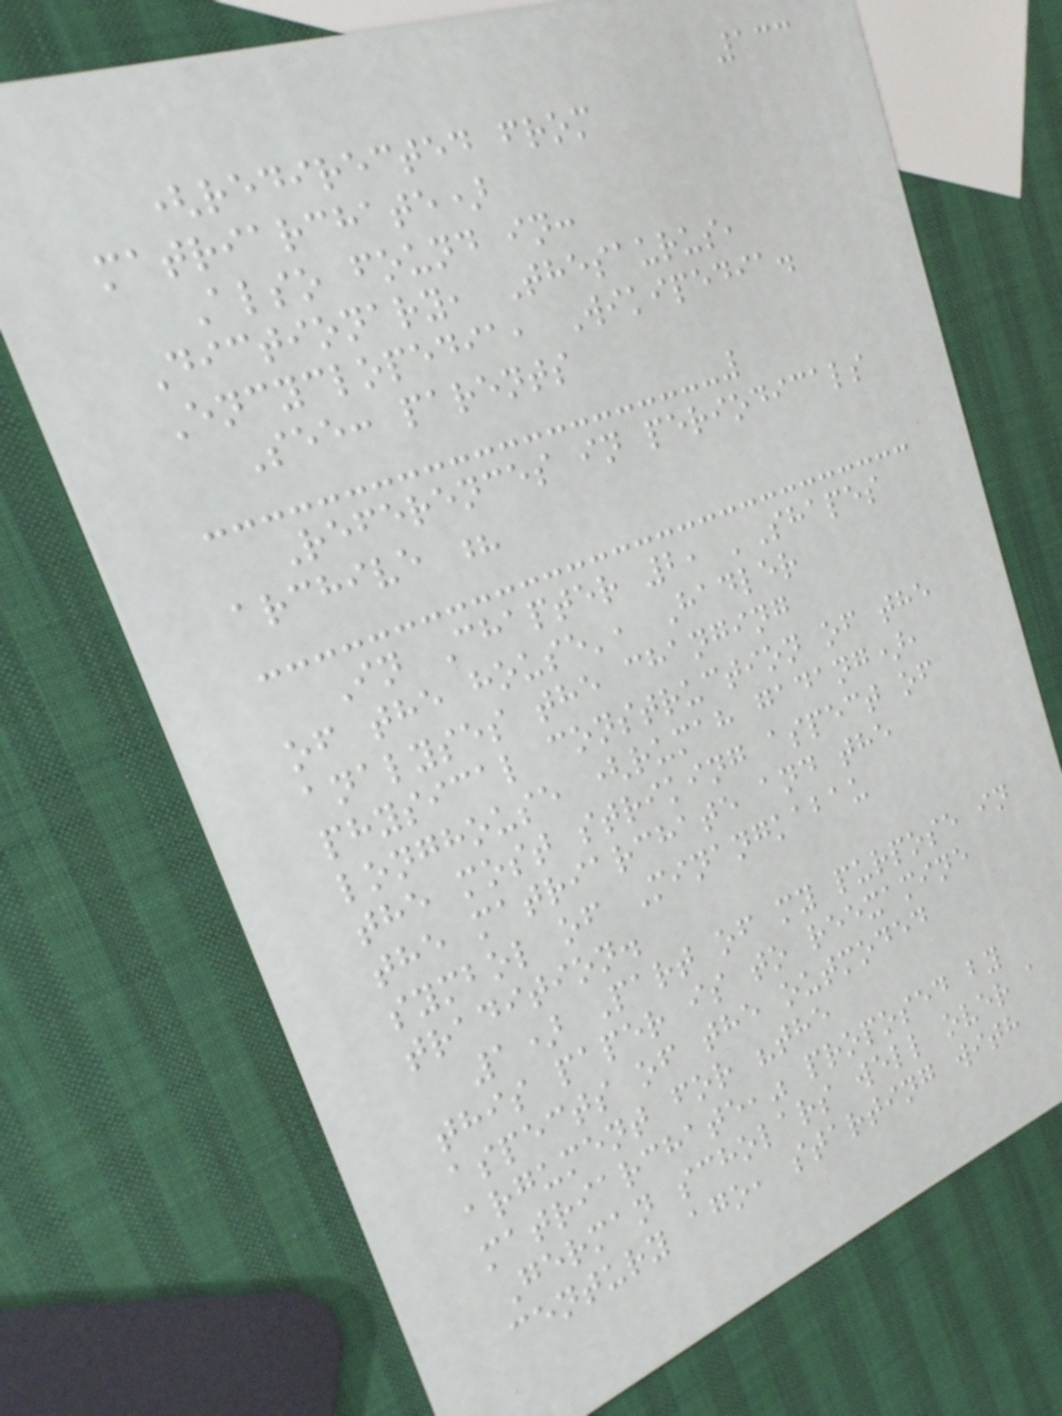133
(redirected from
matriarchate)
Also found in:
Dictionary, Thesaurus,
Encyclopedia, Wikipedia.
See: parents
References in periodicals
archive ?
In Chapter 2, 'Shapes
of the house', Hadler
analyses the changing
physical construction of the
longhouse (rumah gadang),
the most striking aspect of
the matriarchate and the
symbol of Minangkabau
tradition.
1) Part of my purpose in
this paper is to reexamine
aspects of the outmoded
argument for "the
matriarchate," proposed by
German scholars well over a
century ago, starting with
